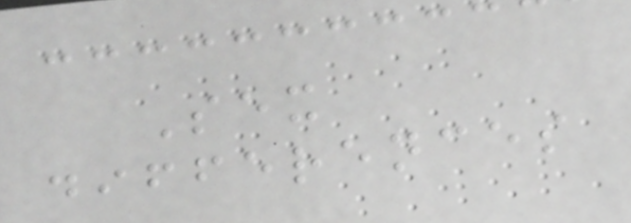Sex
differences
